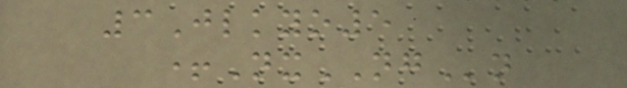3Jlkyo5
+NxNGn
